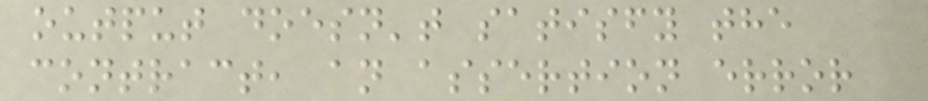output doesn't satisfy the
contract, an assertion error
